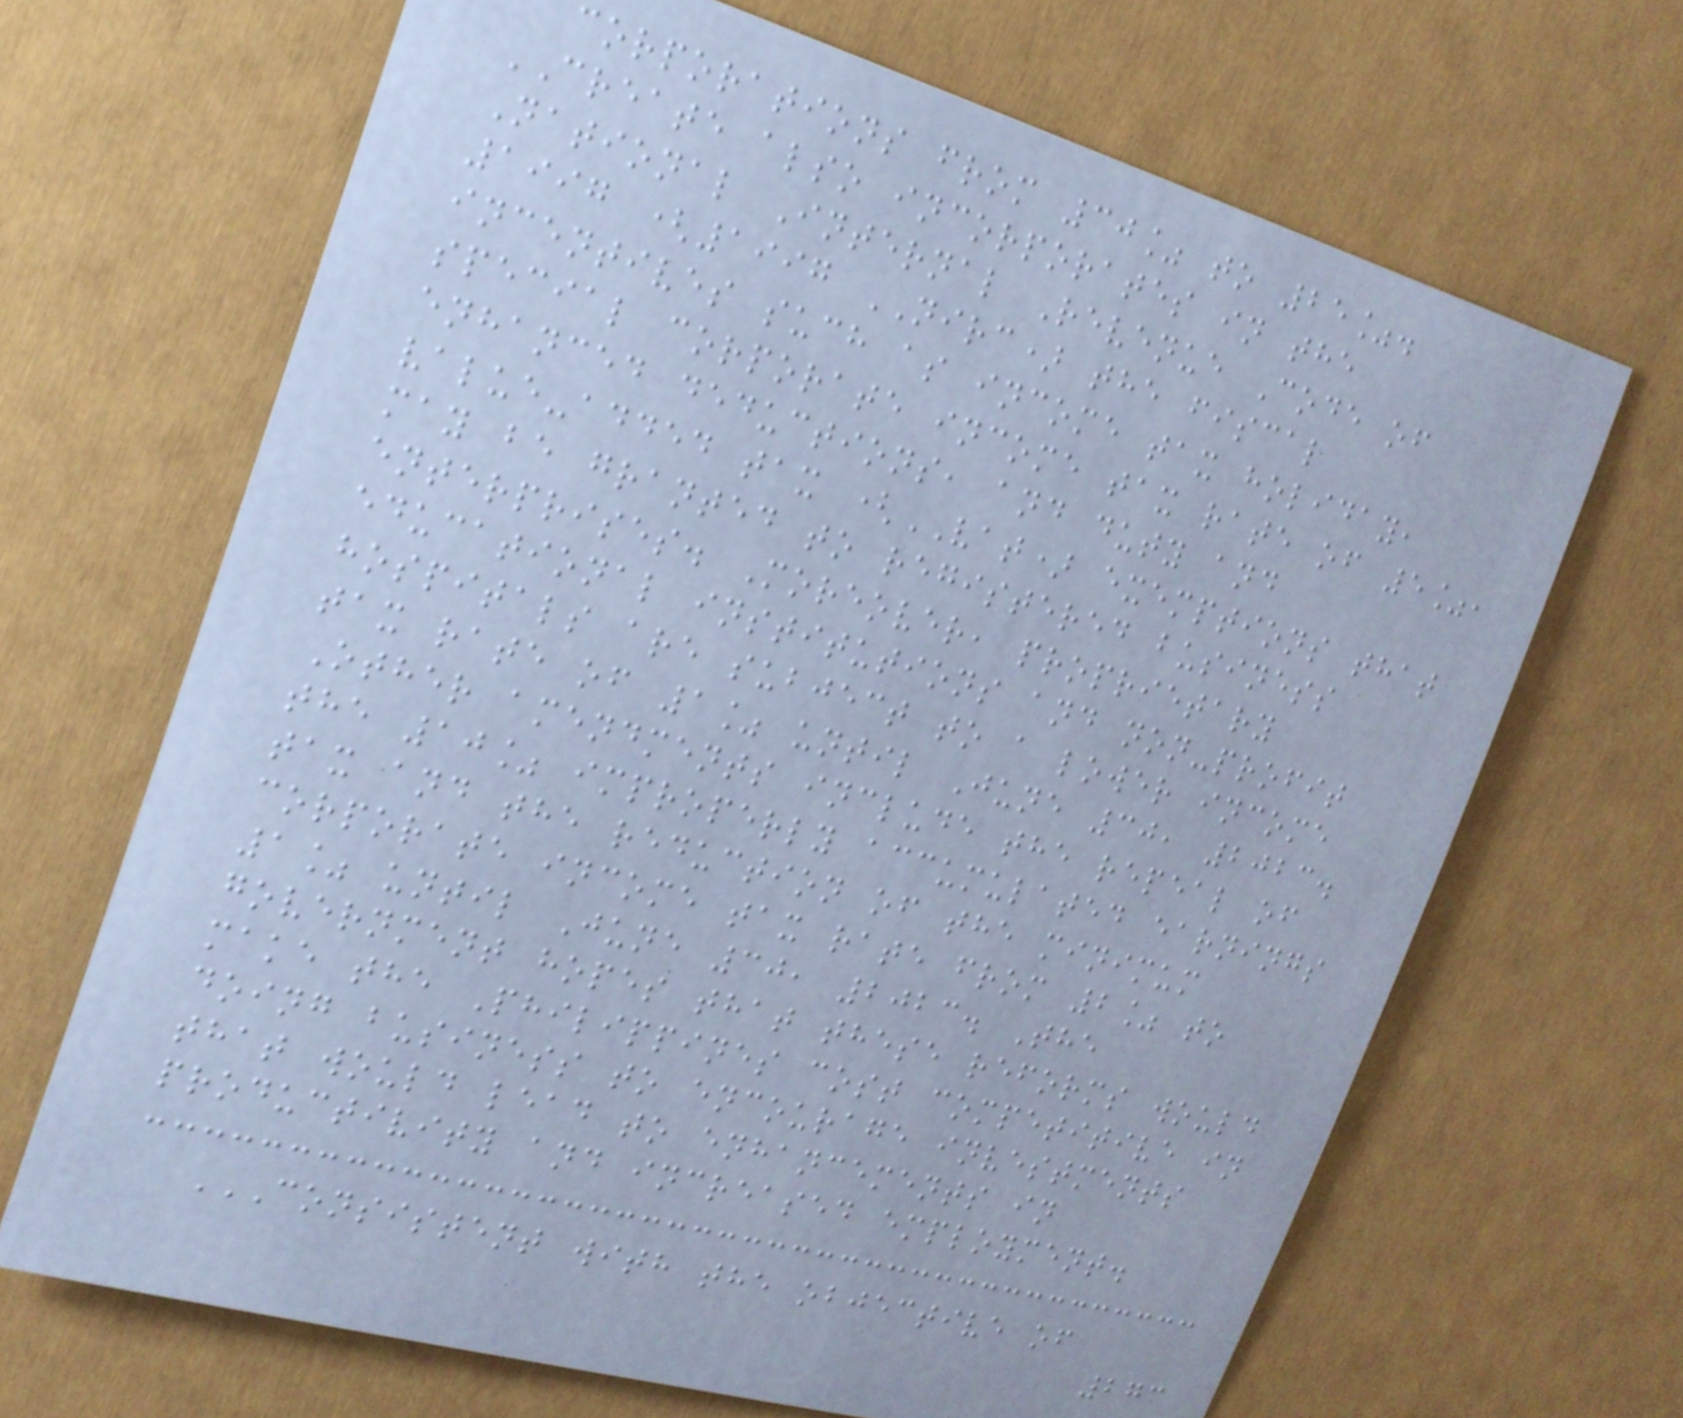corporations from 30% to 25%.
CREATE also incorporates in the
National Internal Revenue Code of
1997 (1997 NIRC) the fiscal
incentives such as income tax holiday,
special corporate income tax rate of 5%,
enhanced deductions, and duty and
value-added tax (VAT) exemptions that
may be granted to registered business
enterprises. Moreover, proprietary
educational institutions and non-profit
hospitals are subject to a lower income
tax rate of 1% until June 30, 2023.
Other amendments include the repeal of
the 10% improperly accumulated earnings
tax and the reduction of the minimum
corporate income tax rate from 2% to
1% until June 30, 2023. The
government hopes that these reforms would
make the Philippines cost competitive in
doing business to encourage investments
that would lead to enhancements in
productivity and increased employment.
CONSISTENT WITH THE OBJECTIVE OF
273
